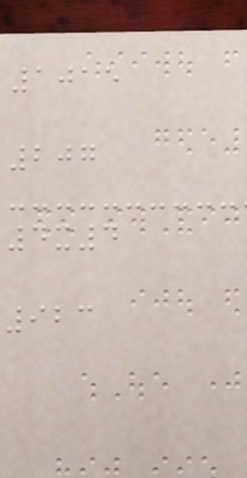1015
207
4x4
923
